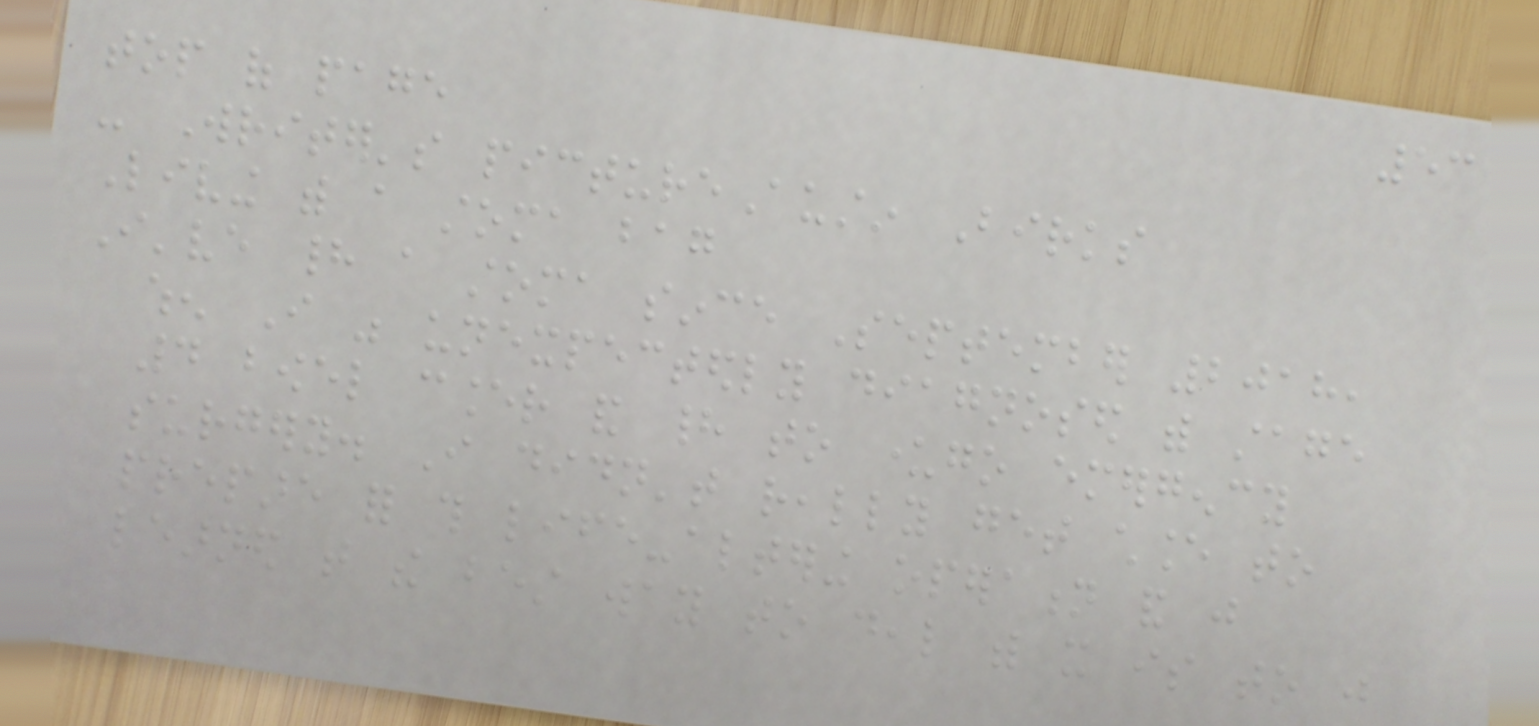53
top of page
- Writer's pictureAustin Birks
Living with a stoma bag
I've had a stoma since September 2018,
when I was unexpectedly diagnosed with stage
4 bowel cancer and had to undergo emergency
surgery. I didn't really get chance to
prepare for this life-altering operation and just
learned that the best way to deal with it is to just
